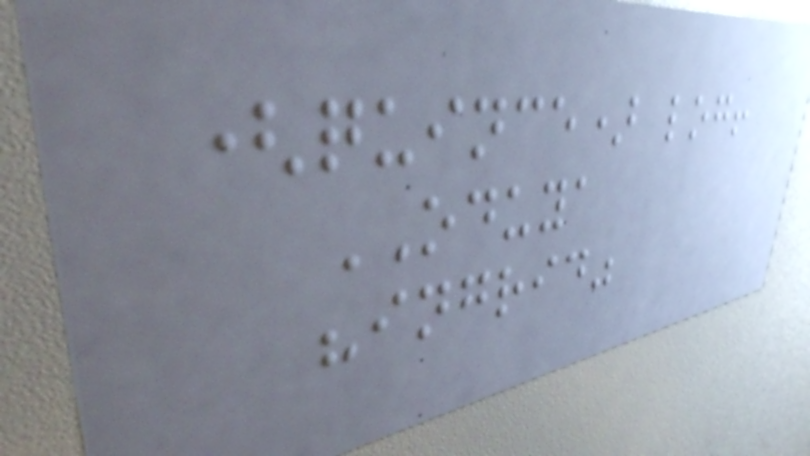(quince) log!
ODUYA
"ingrid"
